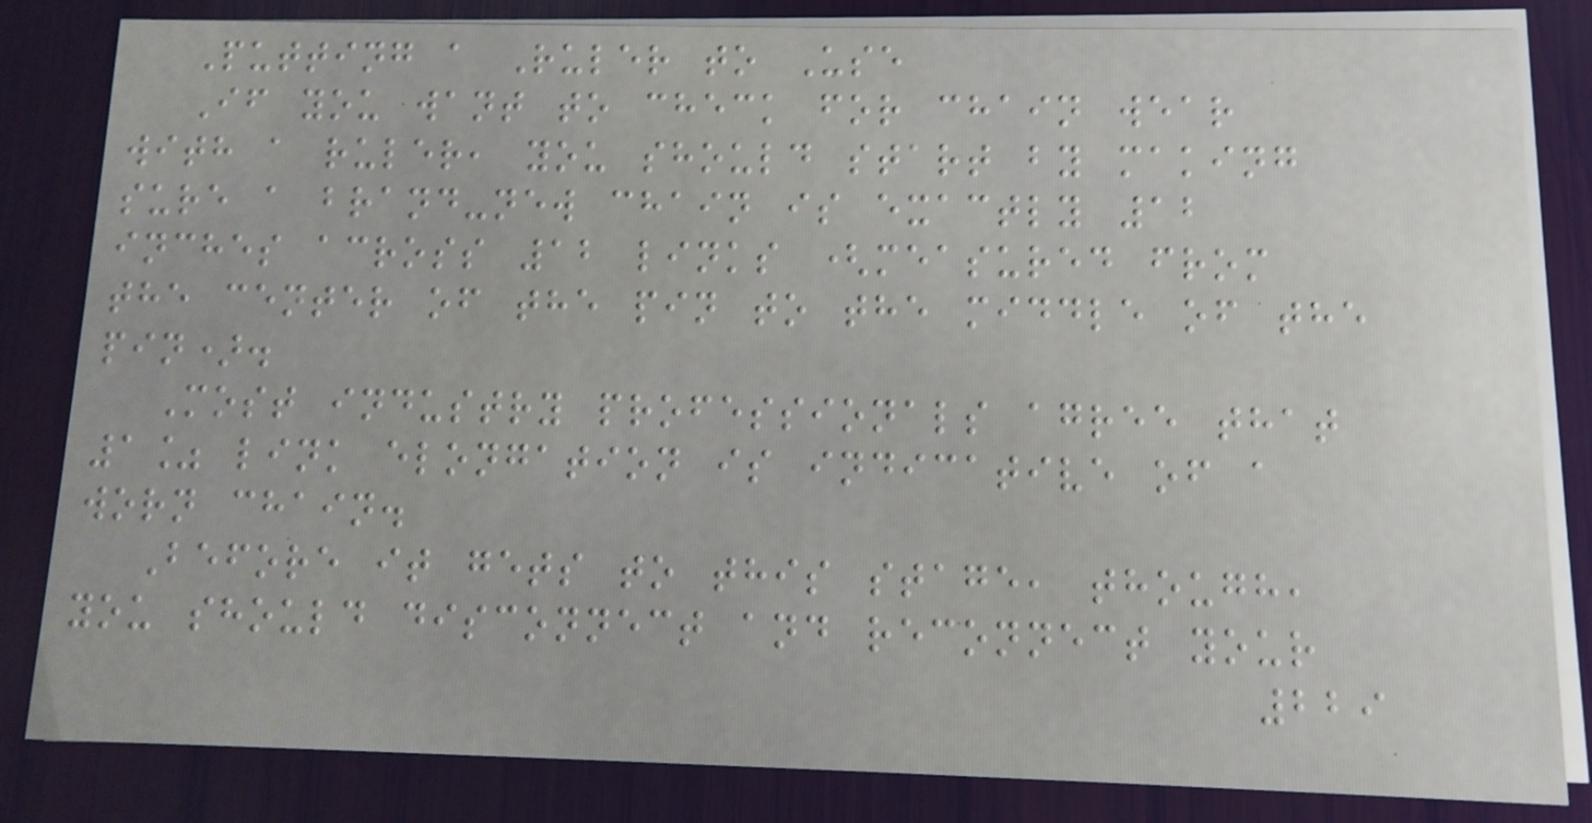Putting a Ruler to Use
If you want to check for chain wear
with a ruler, you should start by making
sure a brand-new chain is exactly 12
inches across 12 links (measured from
the center of the pin to the middle of the
pin).
Most industry professionals agree that
1% link elongation is indicative of a
worn chain.
Before it gets to this stage, though,
you should disconnect and reconnect your
229
